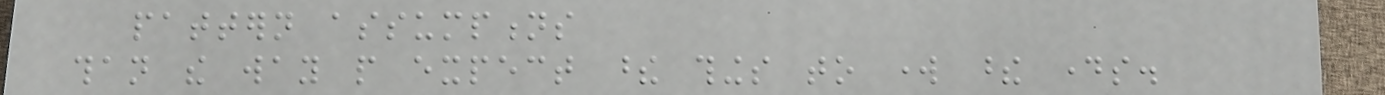pattern assumptions
than the way people expect these things to work these days.
